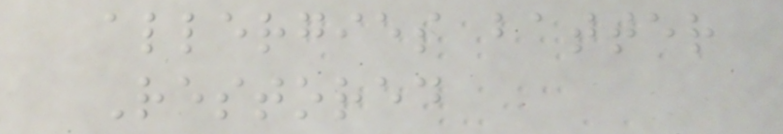allergies batter
Restored
